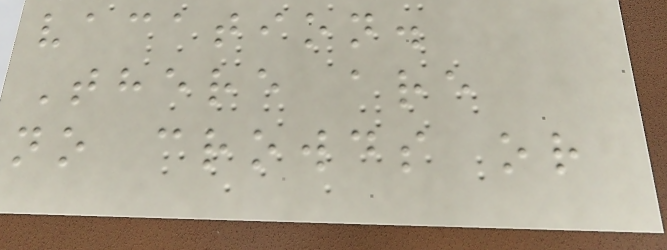vacation.
There are
no crowds or
